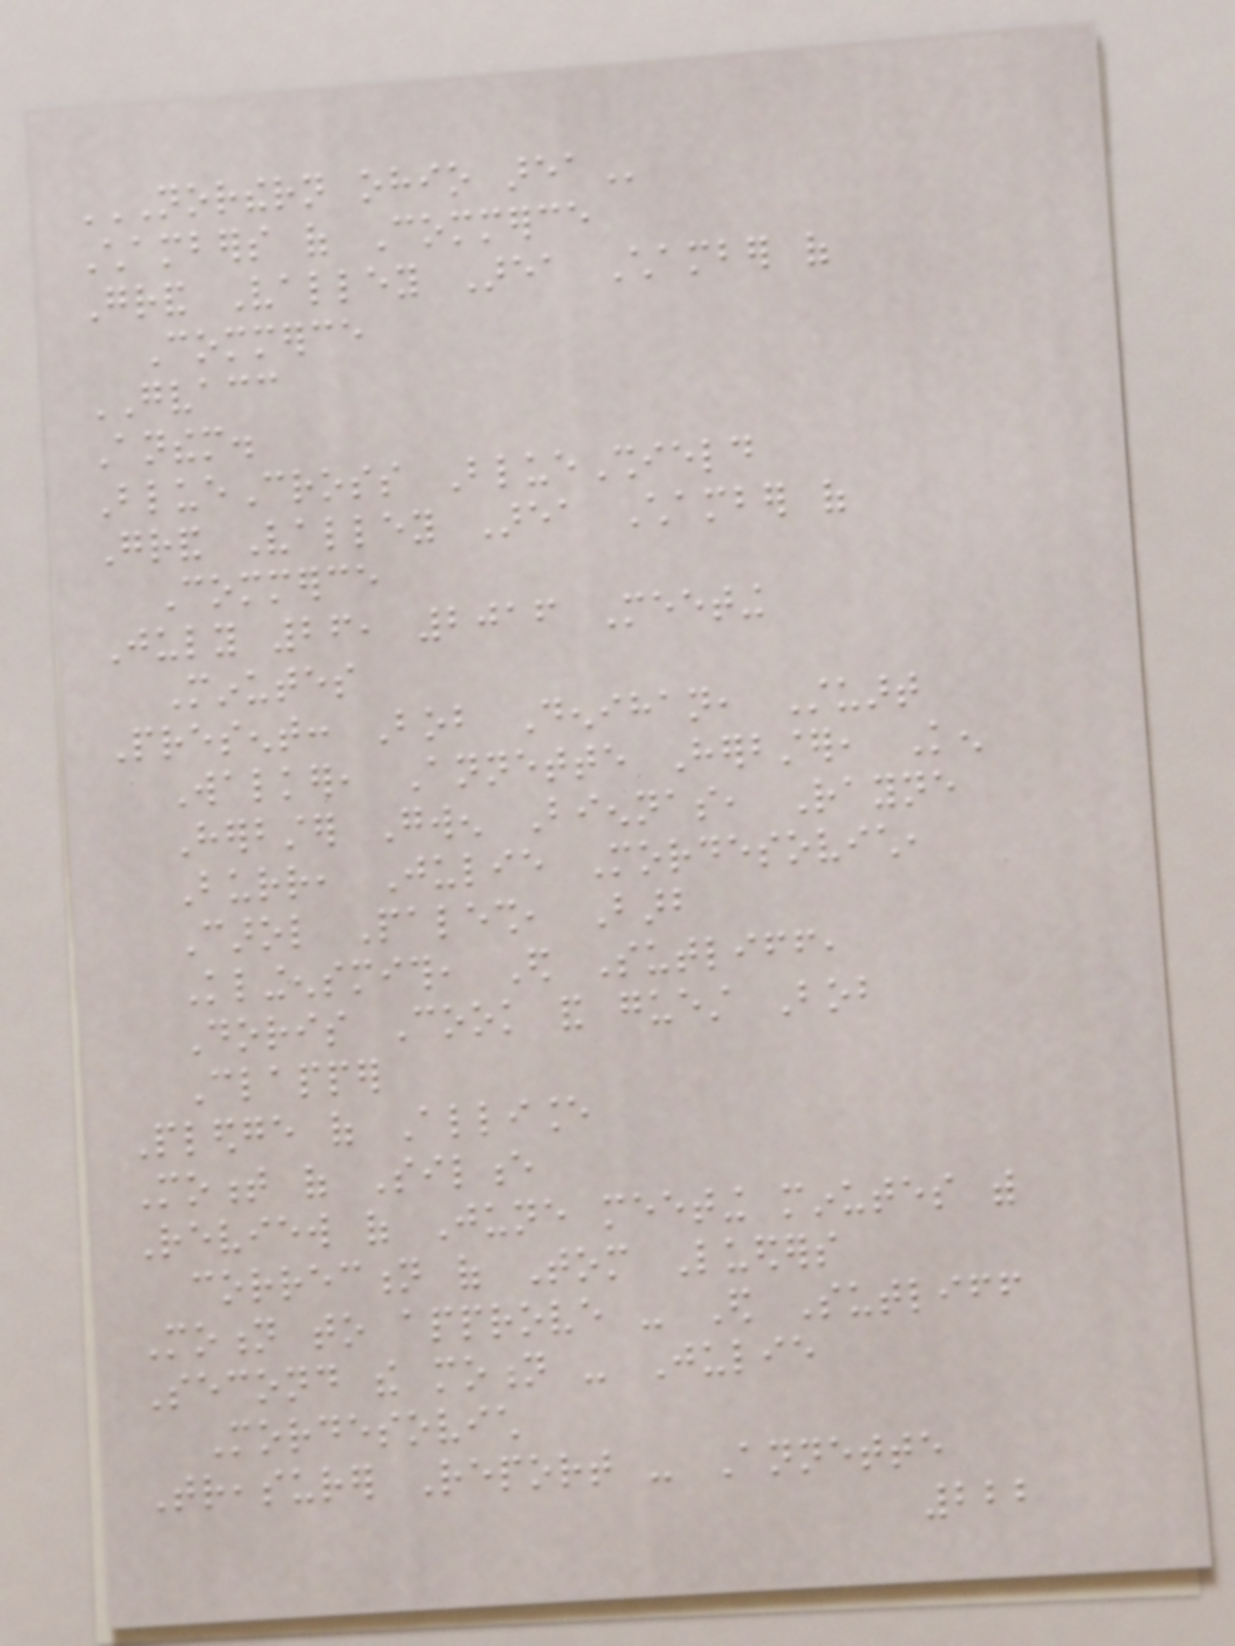NORTHERN OHIO AREA
Chambers of Commerce
Grand Valley Area Chamber of
Commerce
GVACC
Anthem.
BlueCross BlueShield
Grand Valley Area Chamber of
Commerce
July 26, 2016 Meeting
Minutes
Present: Bob Denihan, Stuart
Walker, Annette Herbster, Ken
Herbster Gwen Biennas, Rayne
Burr, Julie Mordesovich,
Carol Palesh, Barb
Klingensmith, Ed Sutliff,
Doris Cook and guest Bob
Clapper
Pledge of Alliance
Moment of Silence
Review of June meeting minutes with
correction of Tom Lueders
Motion to approve - Ed Sutliff
Second the motion - Julie
Mordesovich
Treasurer Report - Annette
222
